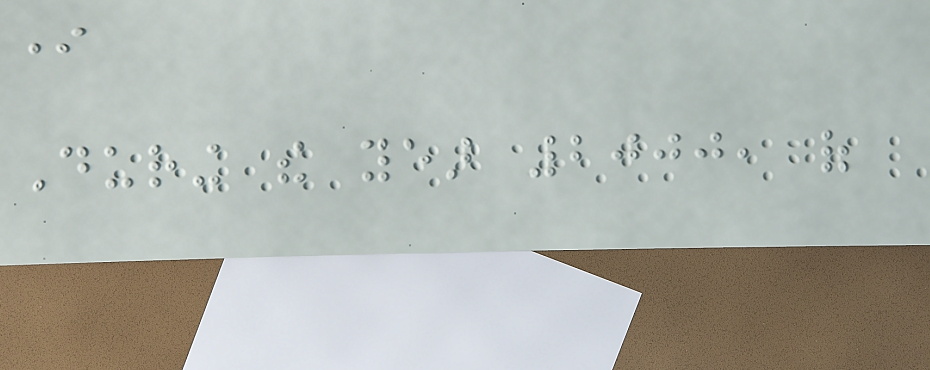In
During the year 2000, of
